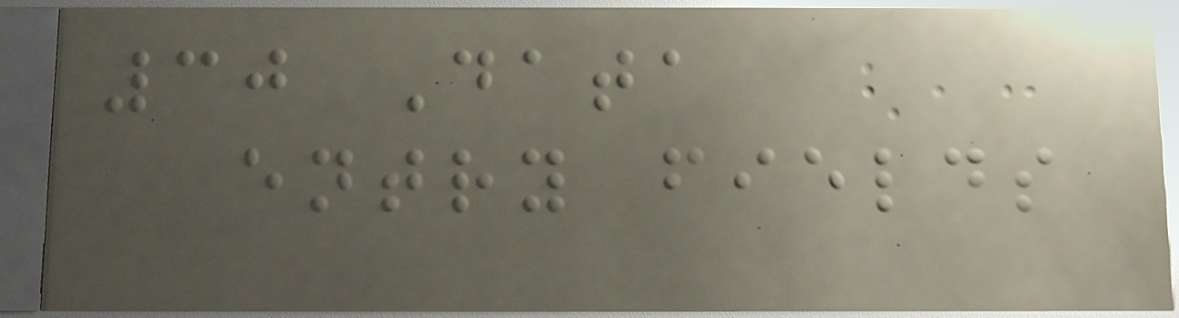30 Data
entry fields
